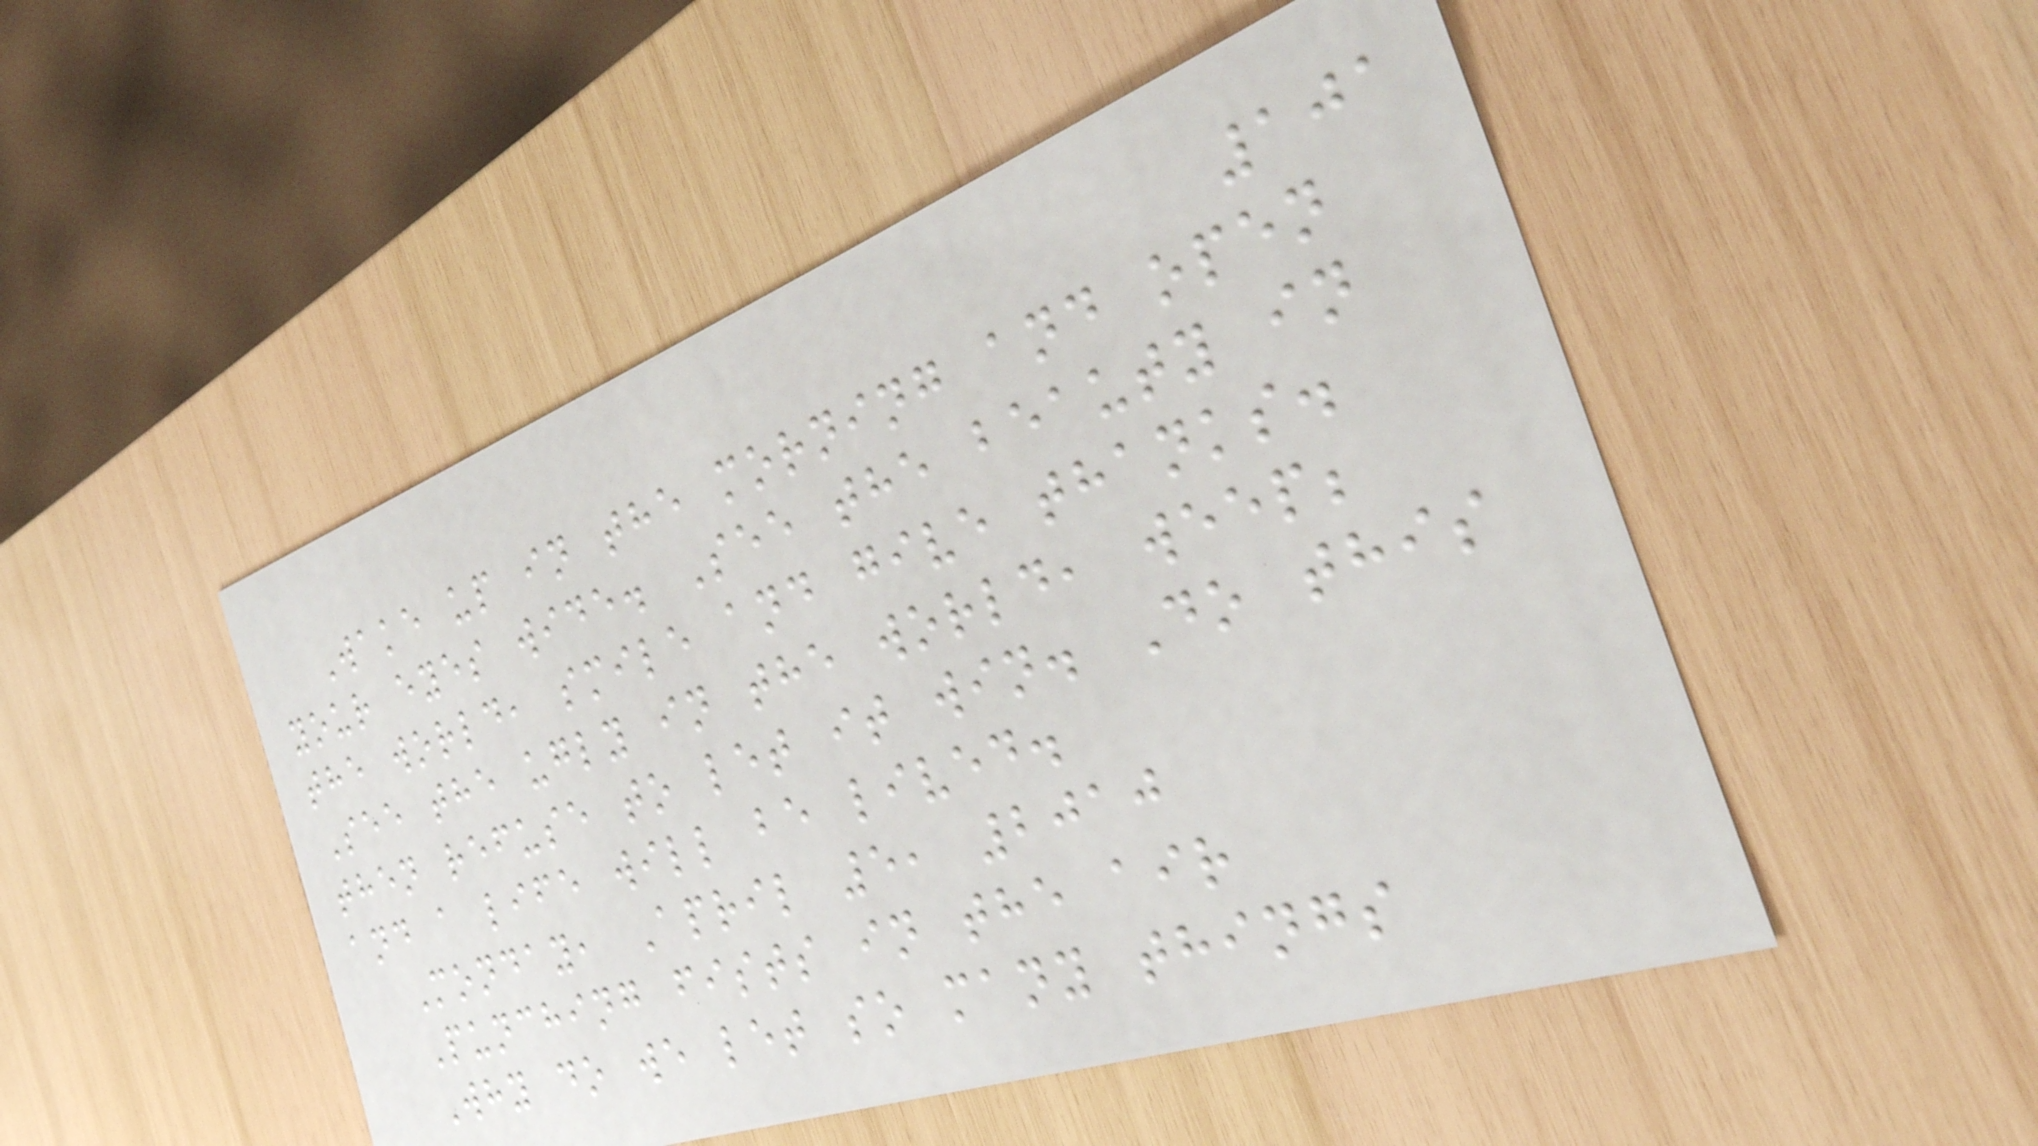101
Wake up in the morning and open
your eyes wide. See the beauty in
the world, smile and give thanks.
See the ugly in the world, weep;
then refuse to let it win. Do this
and a life will be lived.
Monday, April 5, 2010
Punching fists in the air
Why do we let so many things
